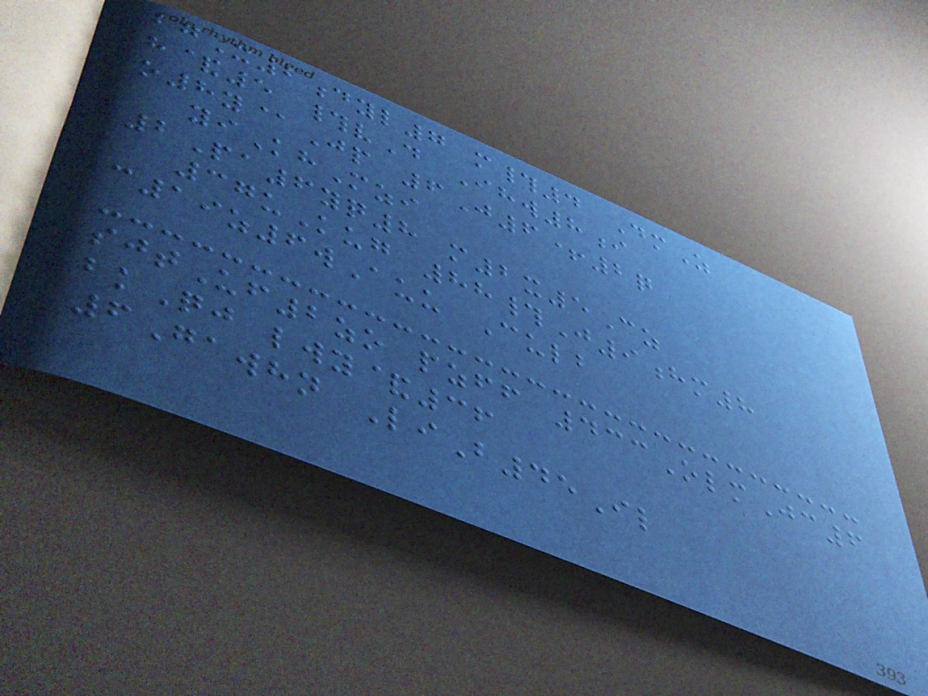bgX2dyl7 m#4 DmZ
h&5 #vD Ihw8i
o8y@Jp 6J6+2q
yiKhMzi
2Pa6yq8 m2x5Cz
37uKug 88#J9hm8
c19z6wAuu Culb
sjtUf2zo pzff 433OlmJc6
bkQj lwy&36
6Gawhn LiB45Il
